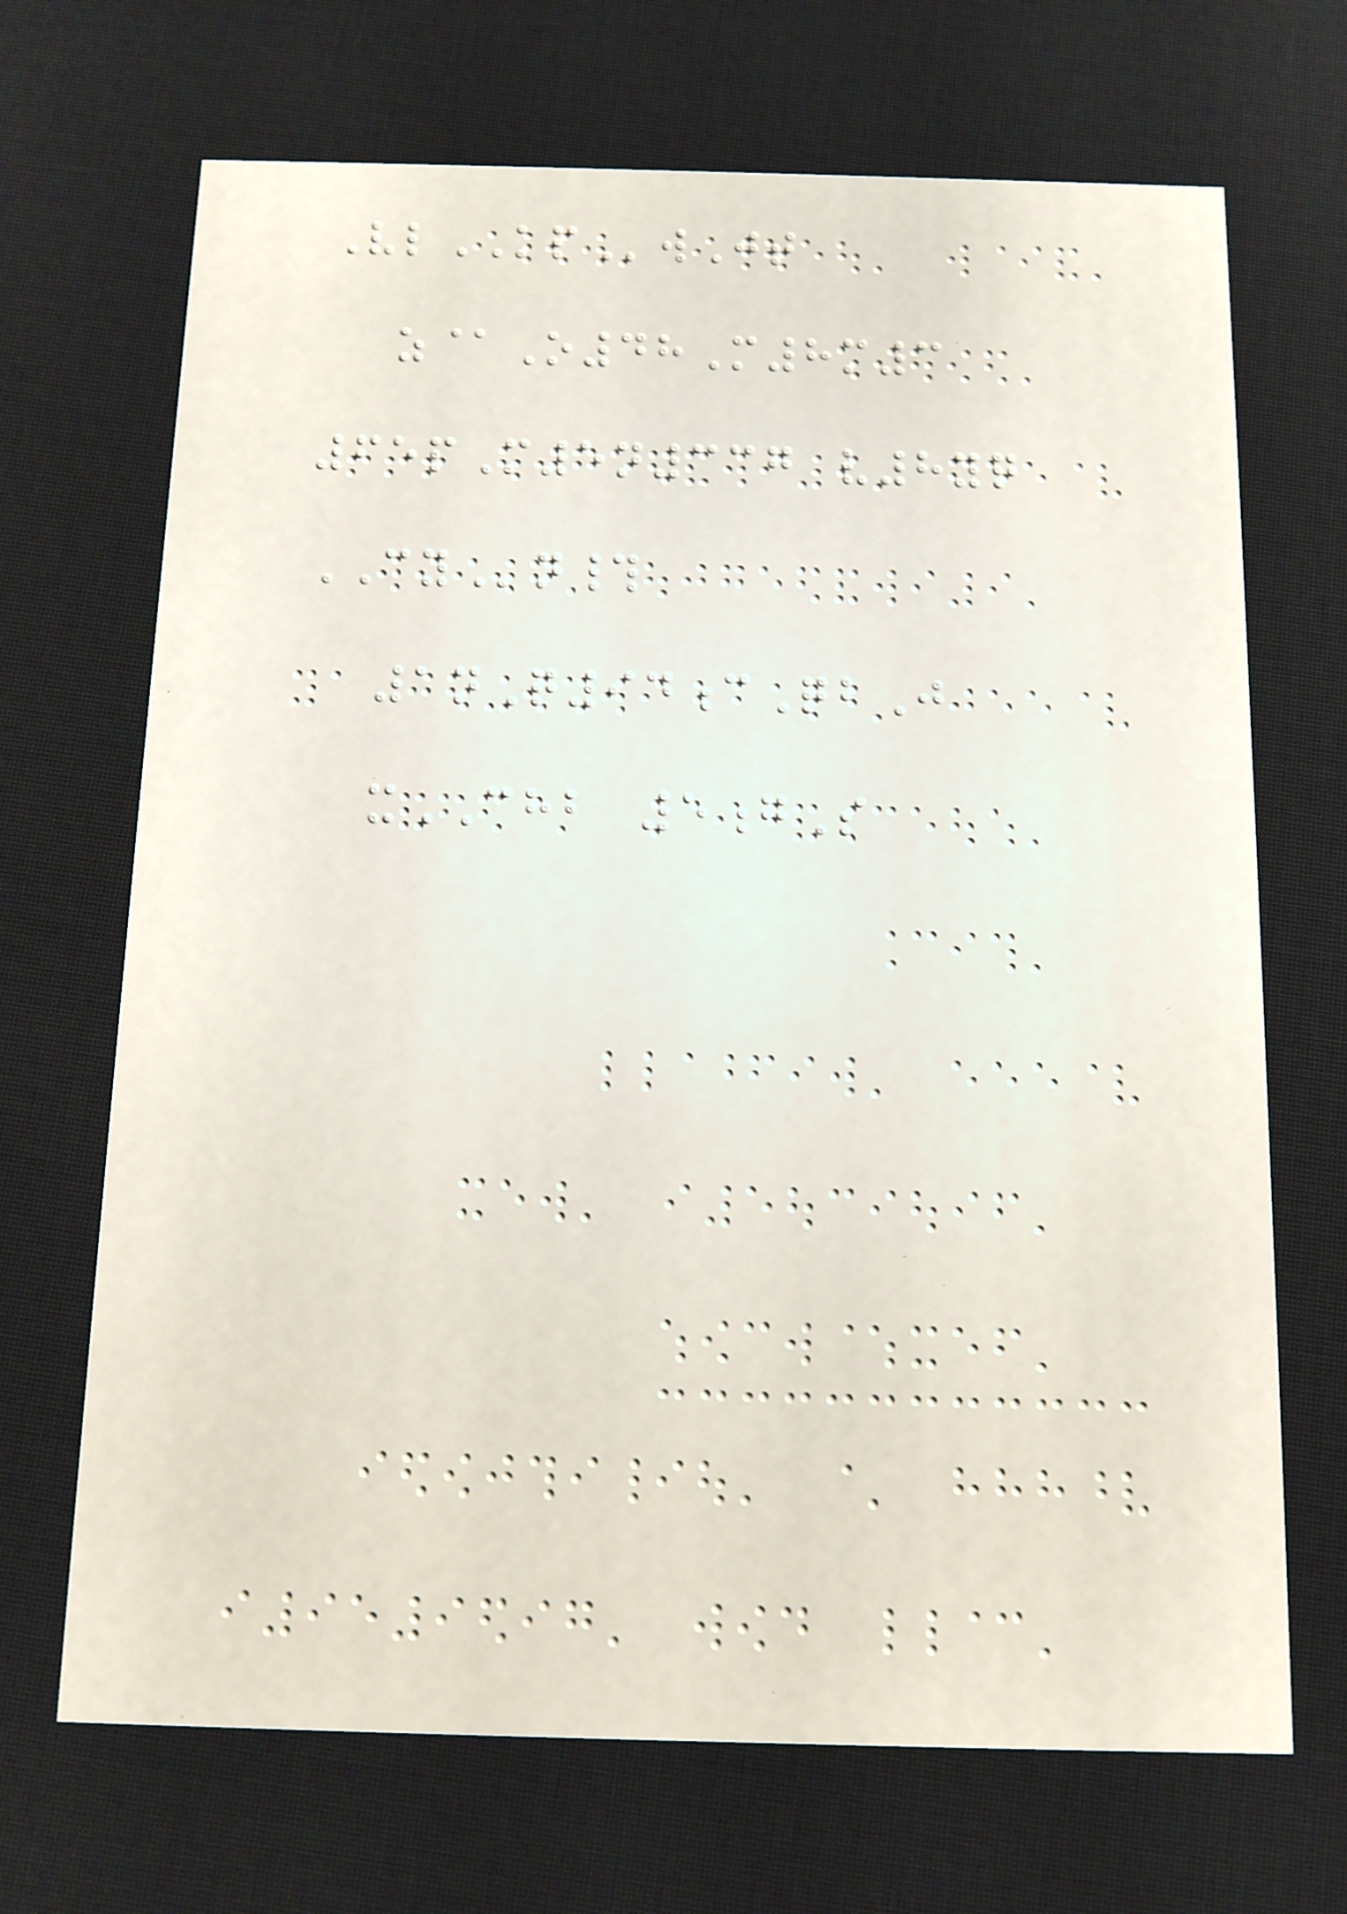VlKPwJt
z@O48M8m3
65pM5n337 v8yq
CYn#
1nQ94cQbJ
xCHB 5gS
